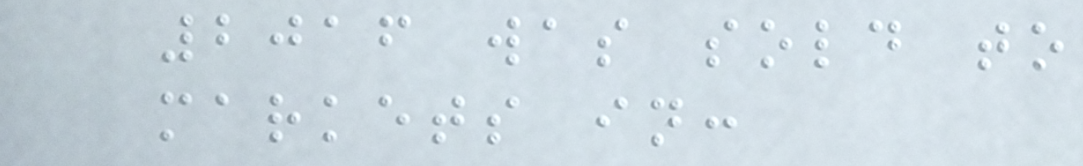2016 was sold to
markets in:
